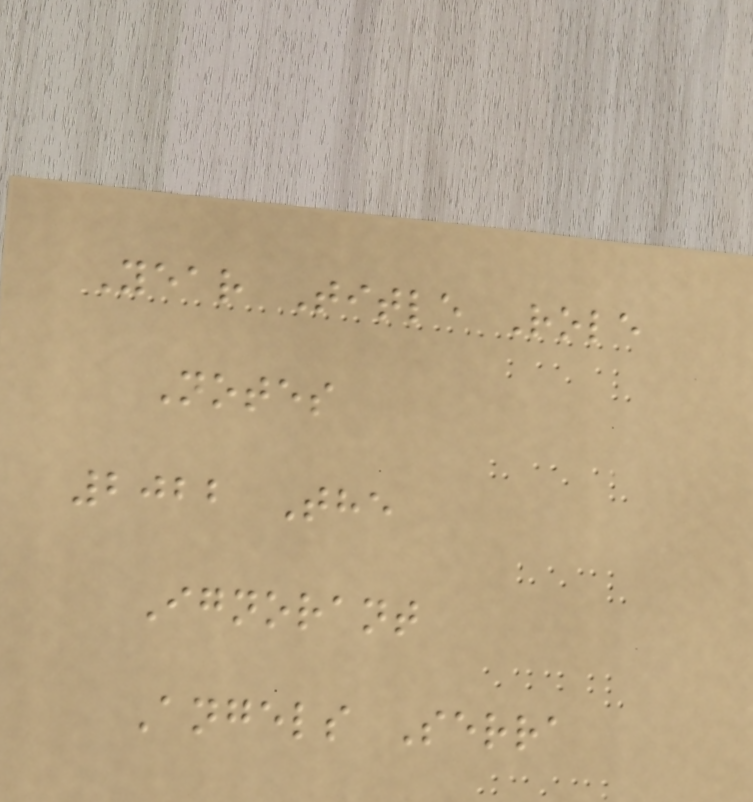Year Title Role
Notes
2022 The
Ignorant
Angels Serra
